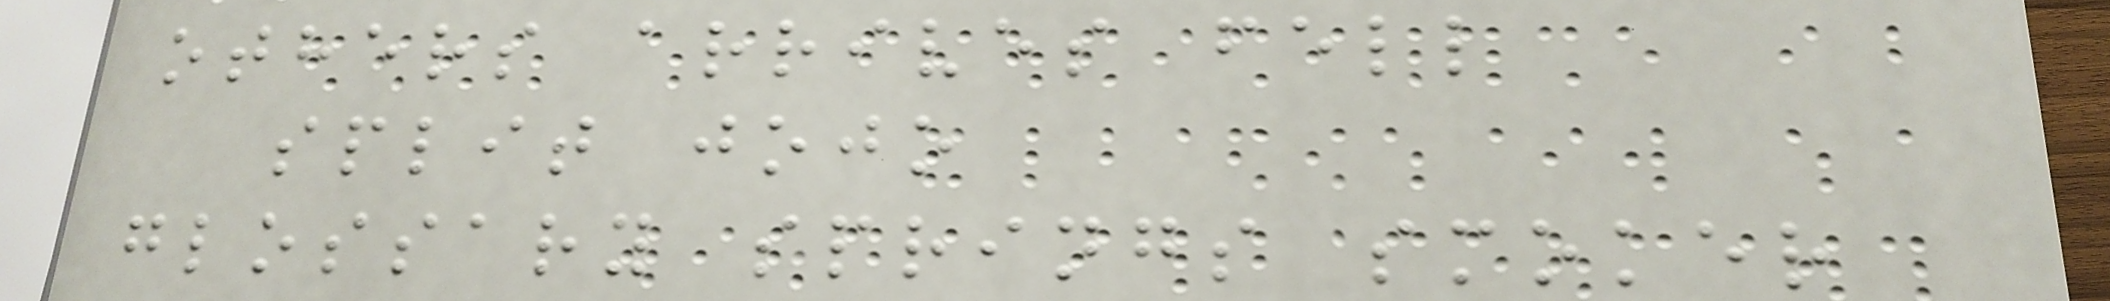others arrives fell
split jojo
glossary springs smoker
